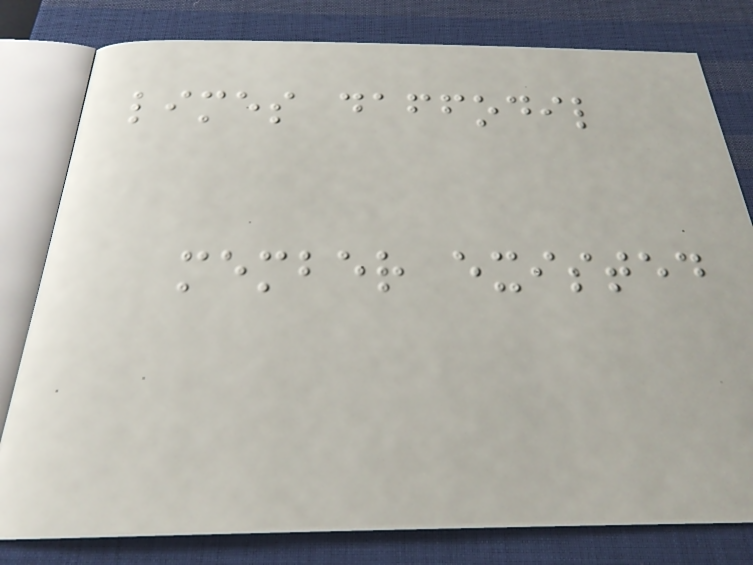limes daffodil
member existed
